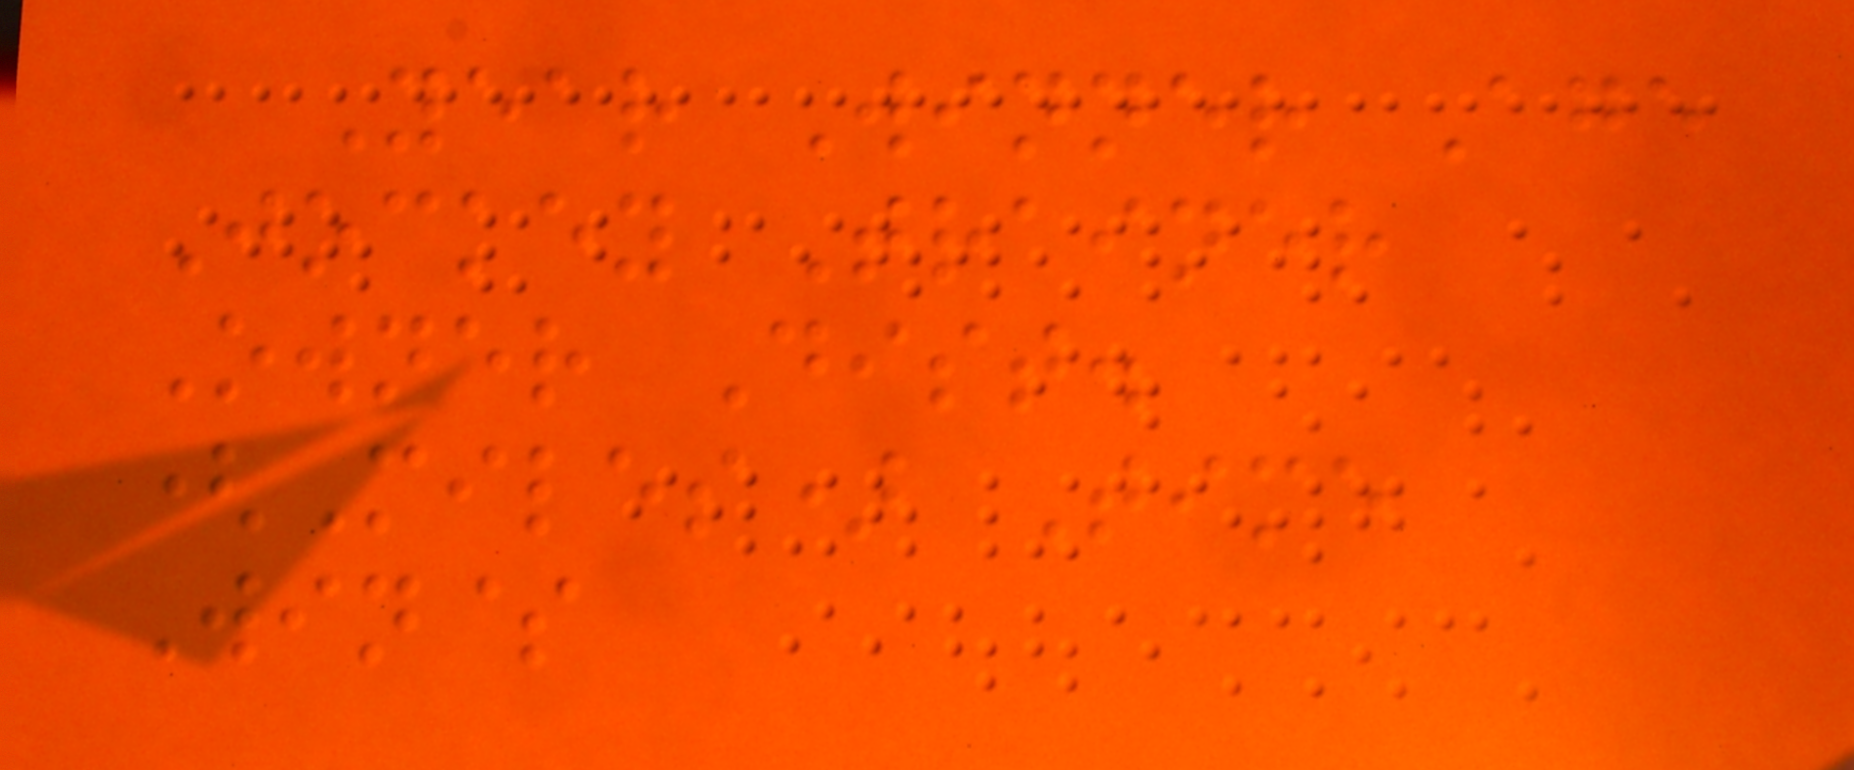Year Winner Age
Jockey Trainer
Owner Dist.
(Miles) Time
Win$
